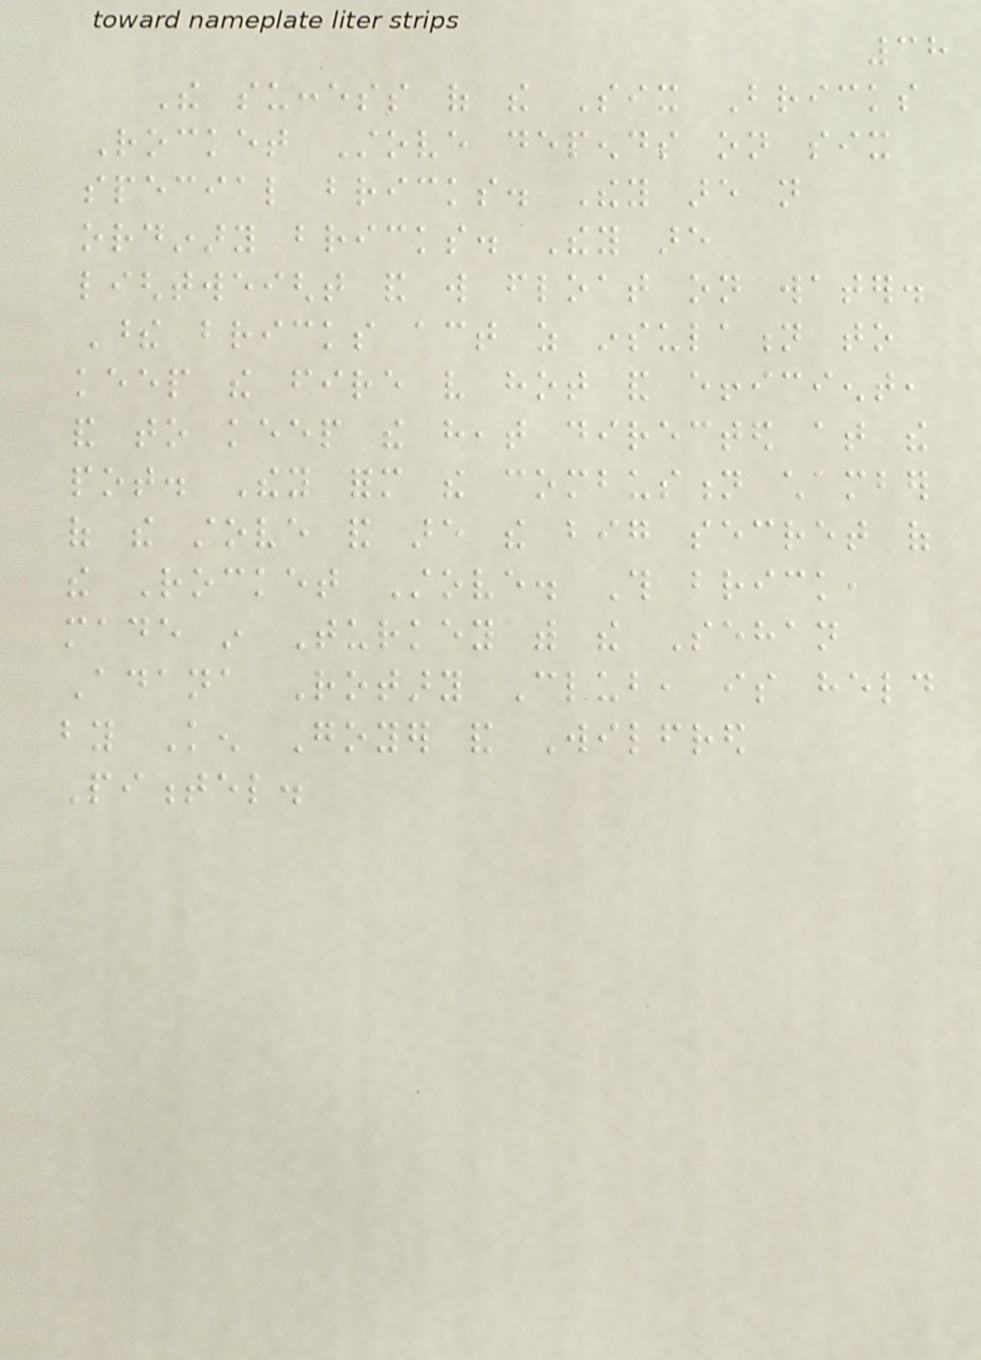38
The success of the Six Bricks
Rocket Stove depends on six
special bricks. They are not
ordinary bricks. They are
lightweight and will float on water.
These bricks act as insulation to
keep the fire very hot and efficient,
and to keep the heat directed at the
pot. They form the combustion chamber
of the stove and are the big secret of
the Rocket Stove. This brick,
made in Turkey with the Sehan
Adana Rotary Club, is held
by Ken Goyer and Wilfred
Pimentel.
